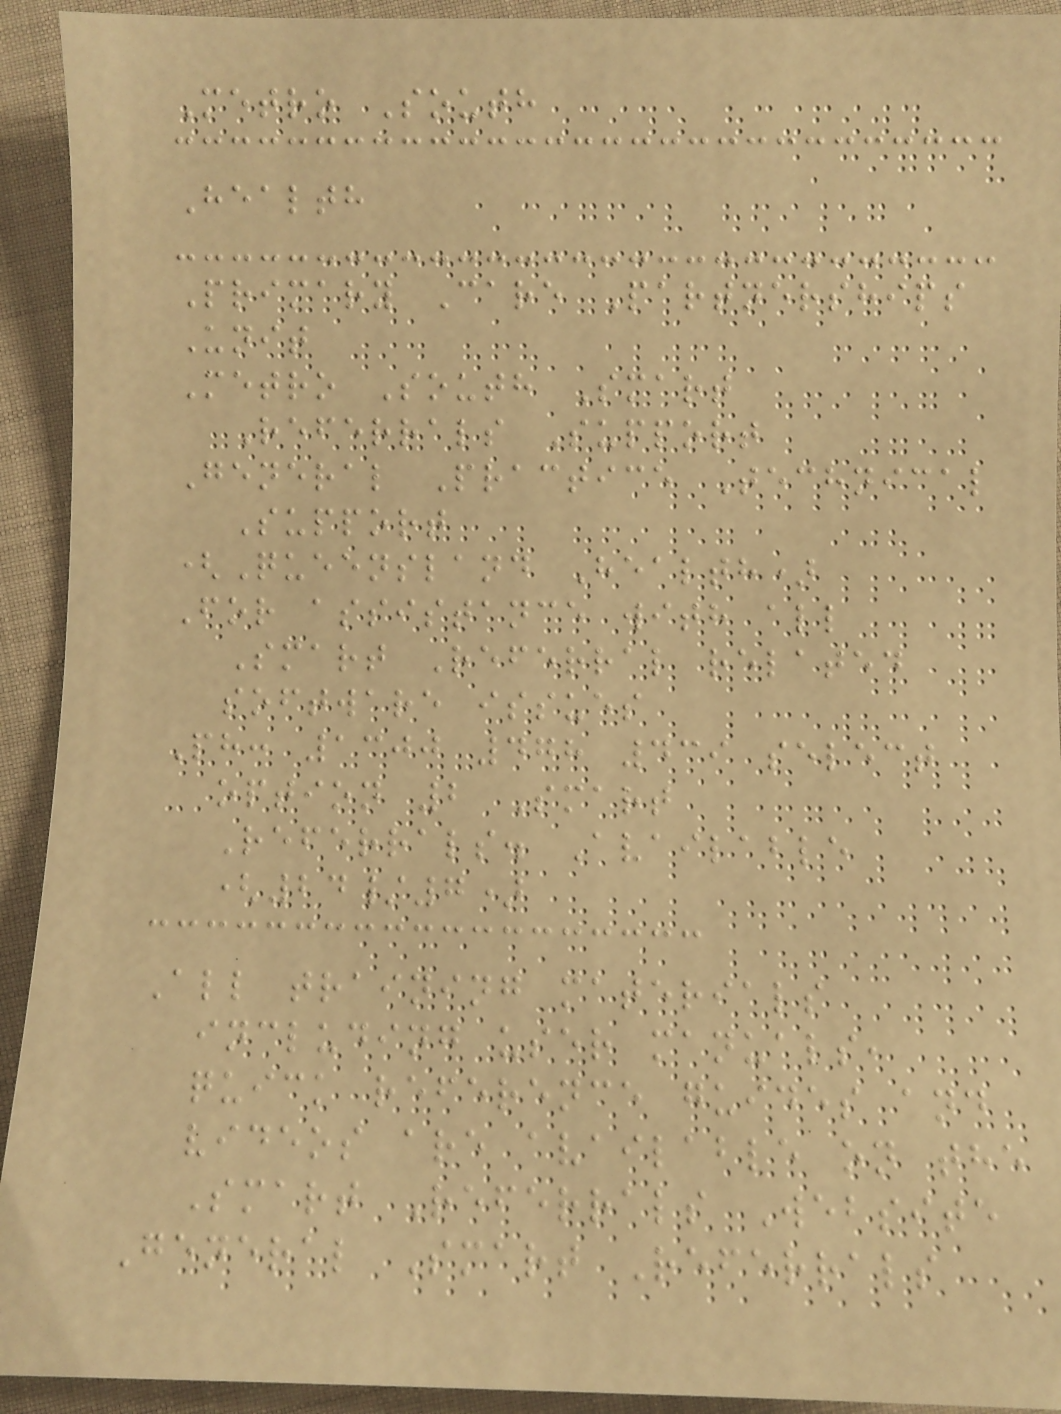Metro South
Health
Primary Care Partnerships
Unit
Metro South Smart
Referrals Support
General Practice Technical
Support
(Queensland Health)
For assistance with all
Smart Referral related
software issues
Ph: 1300 478 439 select
option 2 Smart
Referrals. Available
(24/7)
All training materials
including user manuals,
quick reference guides and
videos are available on the
Smart Referrals Website
General Smart Referrals
